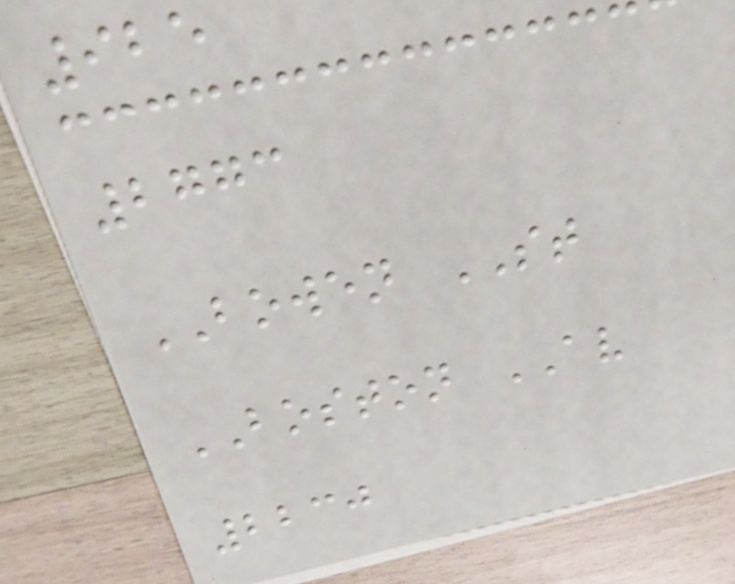925
2773
BOWEN ST
BOSTON AV
2230
